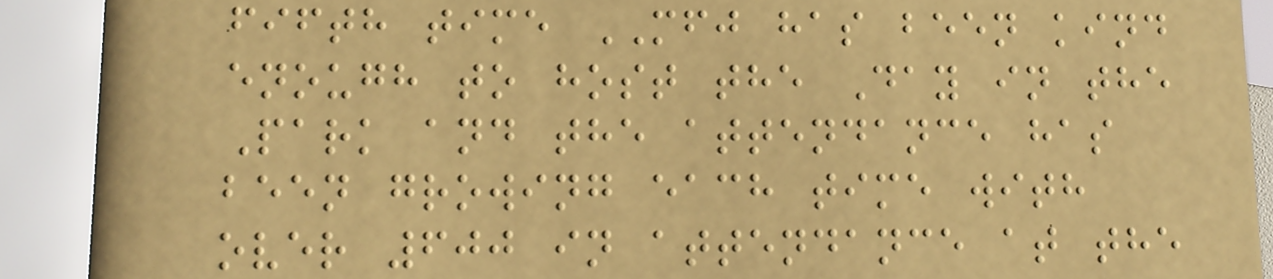fifth time MFJ has been kind
enough to host the Day in the
Park and the attendance has
been growing each time with
over 600 in attendance at the
